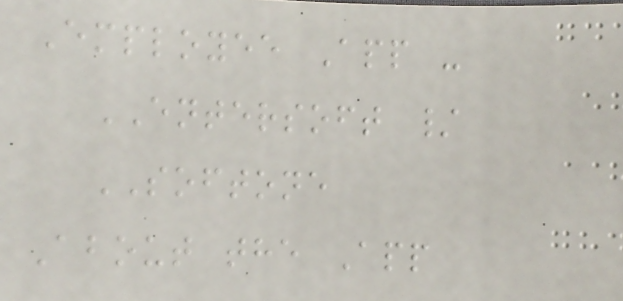Employee App -
ENTERSOFT /
SOFTONE
About the App
